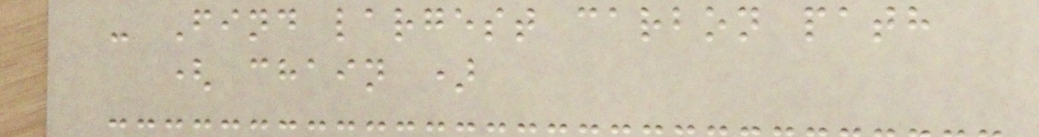- Find largest carbon path
( chain )
